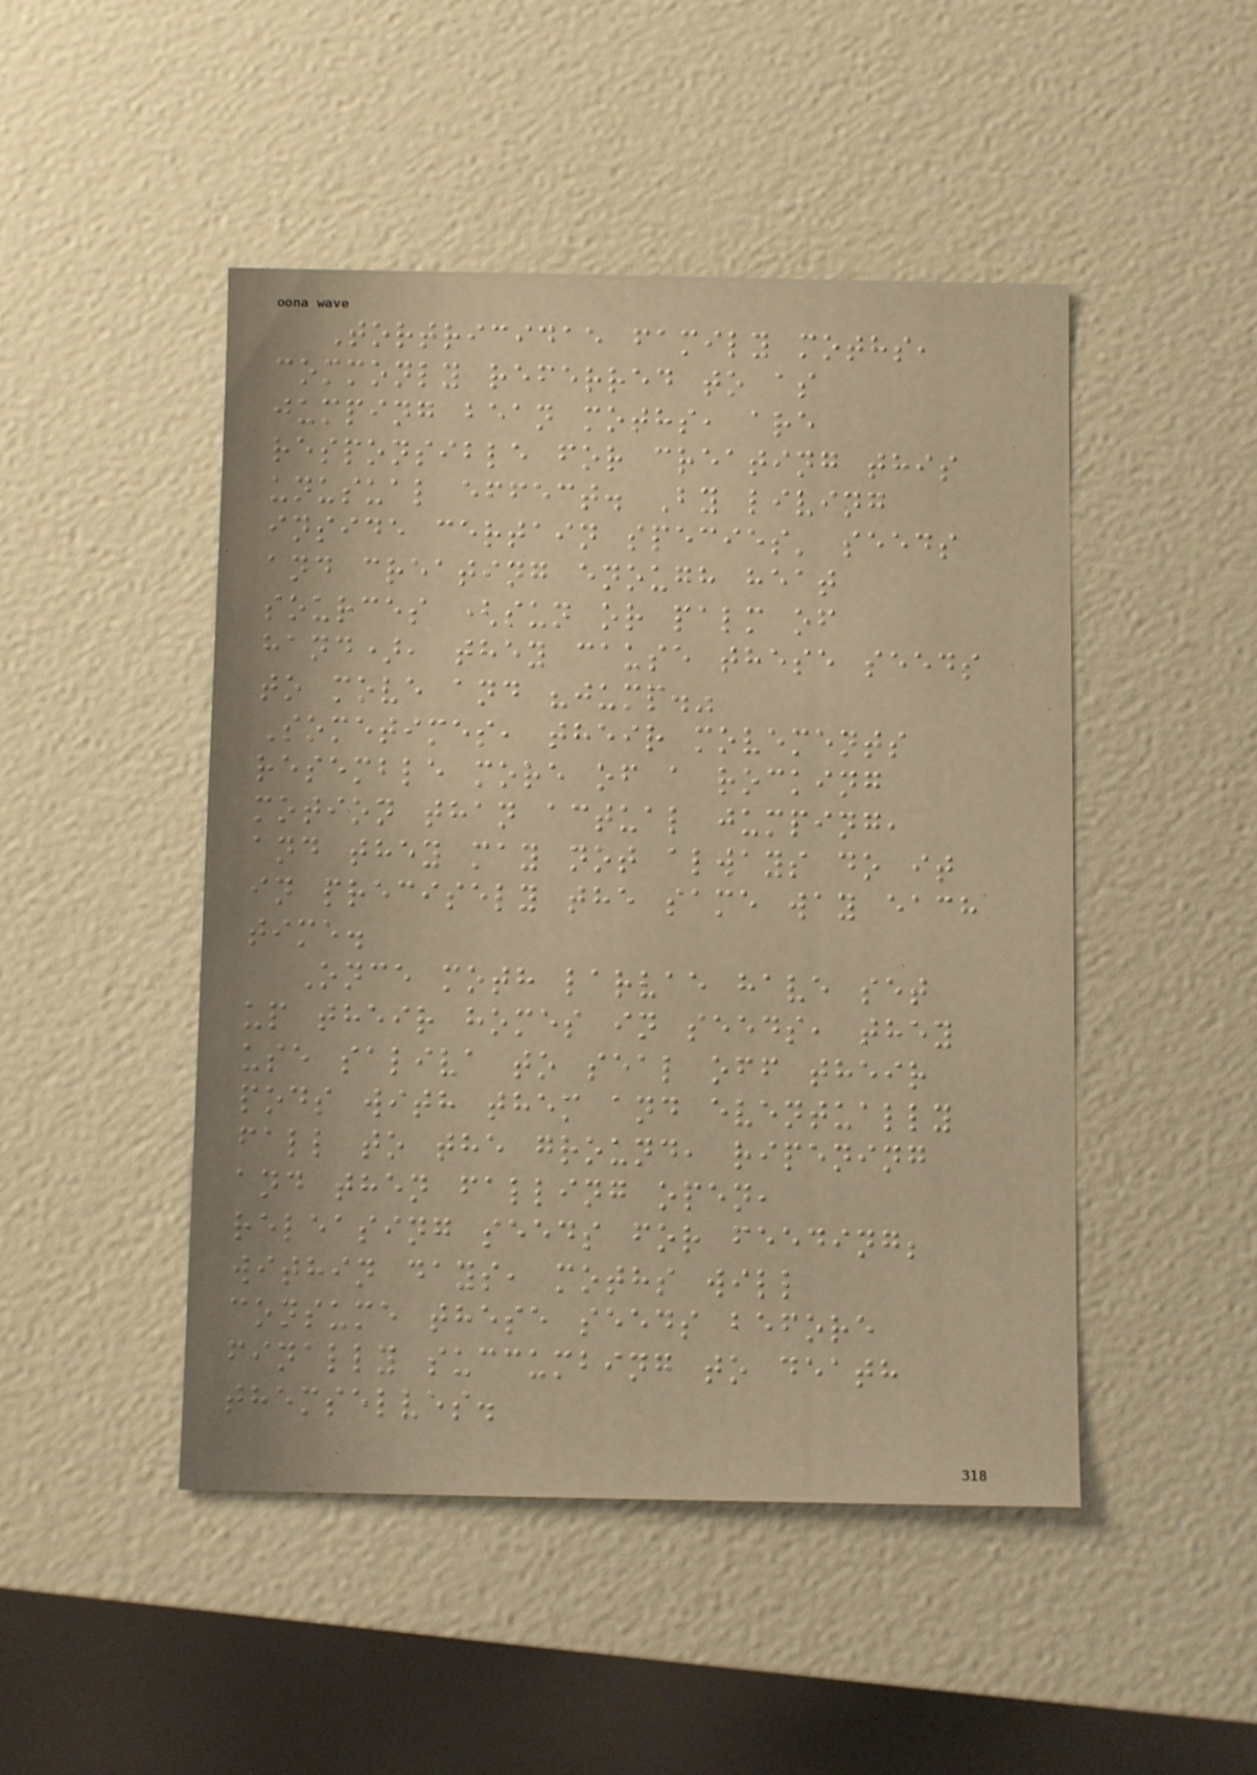Tortricidae family moths,
commonly referred to as
jumping bean moths, are
responsible for creating this
unusual effect. By living
inside certain species' seeds
and creating enough heat
sources (sun or palm of
hand), they cause these seeds
to move and "jump."
Sometimes, their movements
resemble more of a rocking
motion than actual jumping,
and they may not always do it
in precisely the same way each
time.
Once moth larvae have set
up their homes in seeds, they
use saliva to seal off their
pods with them and eventually
fall to the ground, ripening
and then falling open,
releasing seeds for feeding;
within days, moths will
consume these seeds before
finally succumbing to death
themselves.
